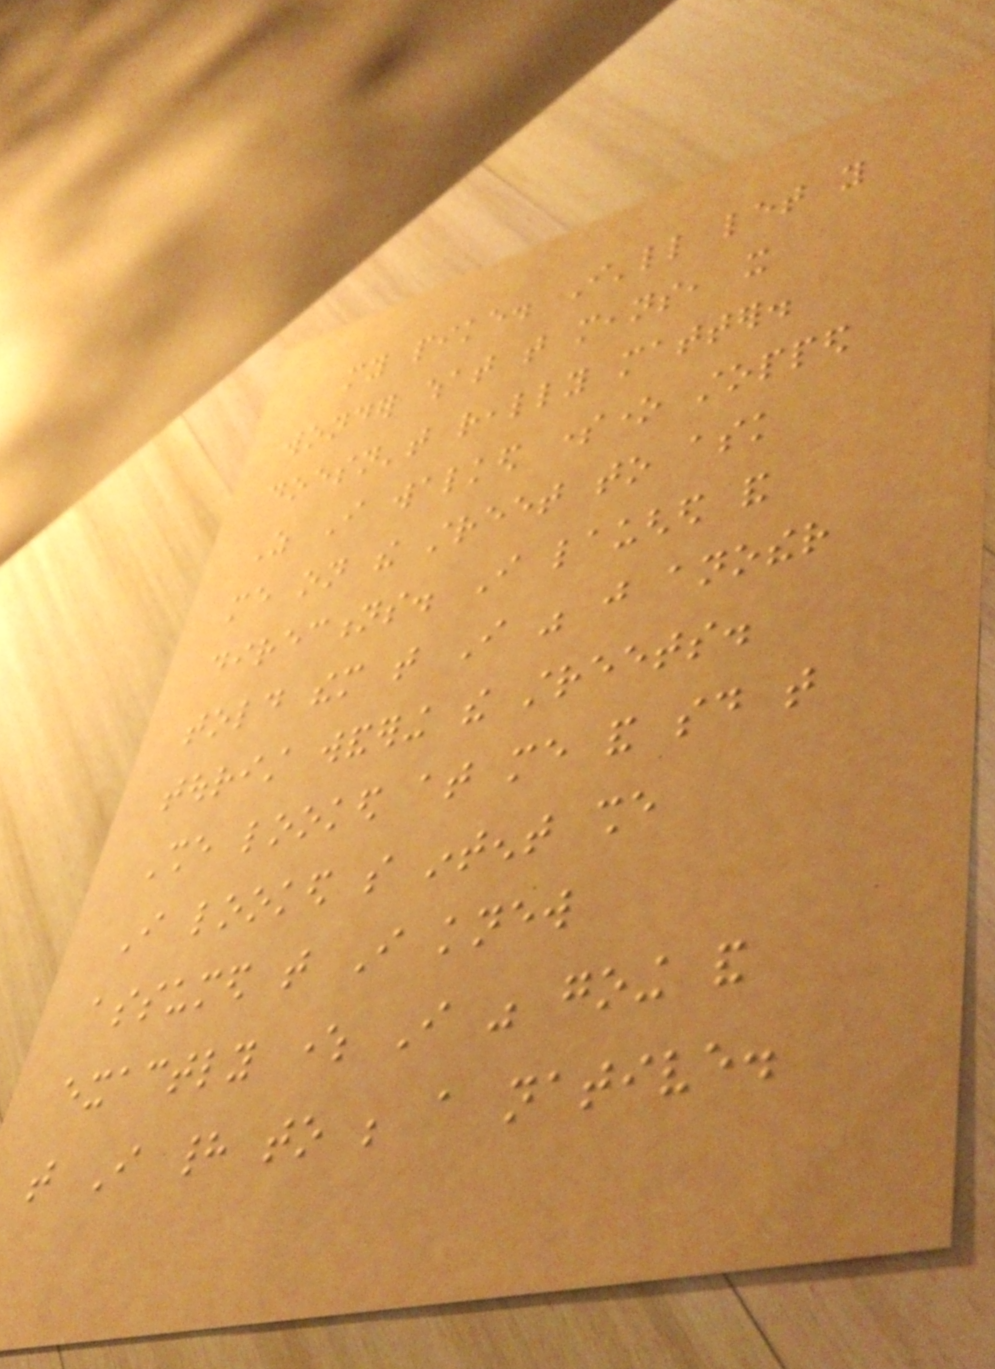my pike. I'll let you
wonder what that means, it
doesn't really matter.
As I walked someone stopped
me on the street to ask
directions. I laughed and
told them that I was just another
tourist wandering the streets.
She looked at me and said that
I looked so intent she
assumed that I knew
exactly where I was going and
that I had to be a native.
